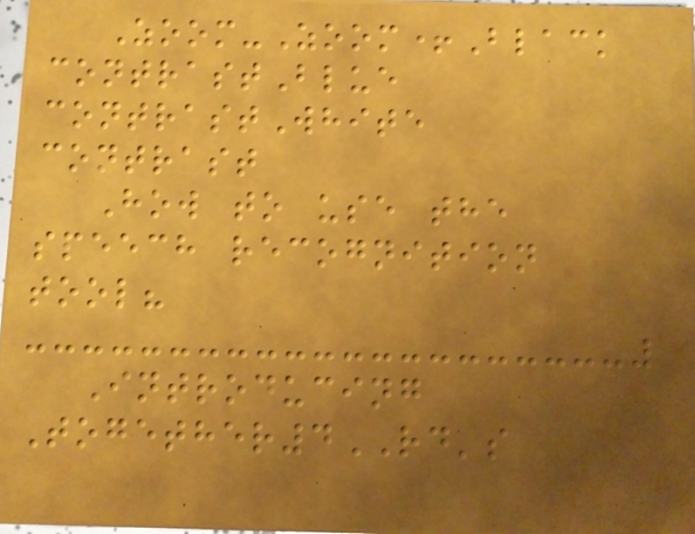Zoom-Zoom+Black
contrastBlue
contrastWhite
contrast
How to use the
speech recognition
tool?
Introducing
Together4RD's
